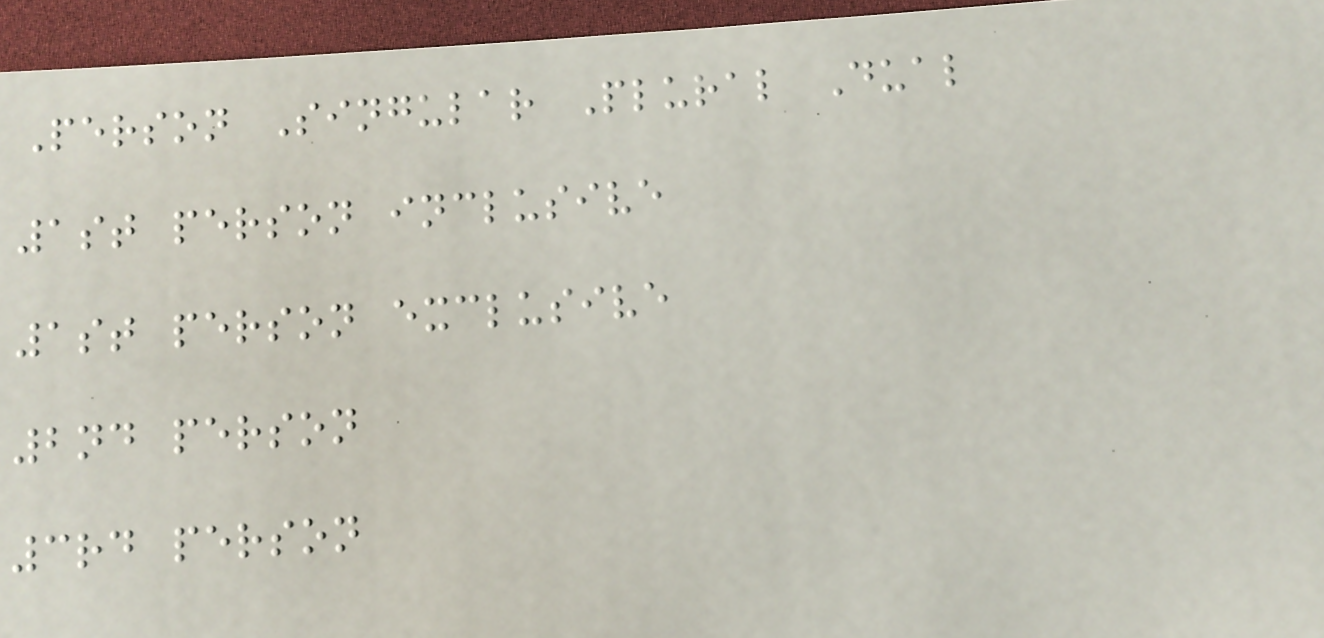Person Singular Plural Dual
1st person inclusive
1st person exclusive
2nd person
3rd person
